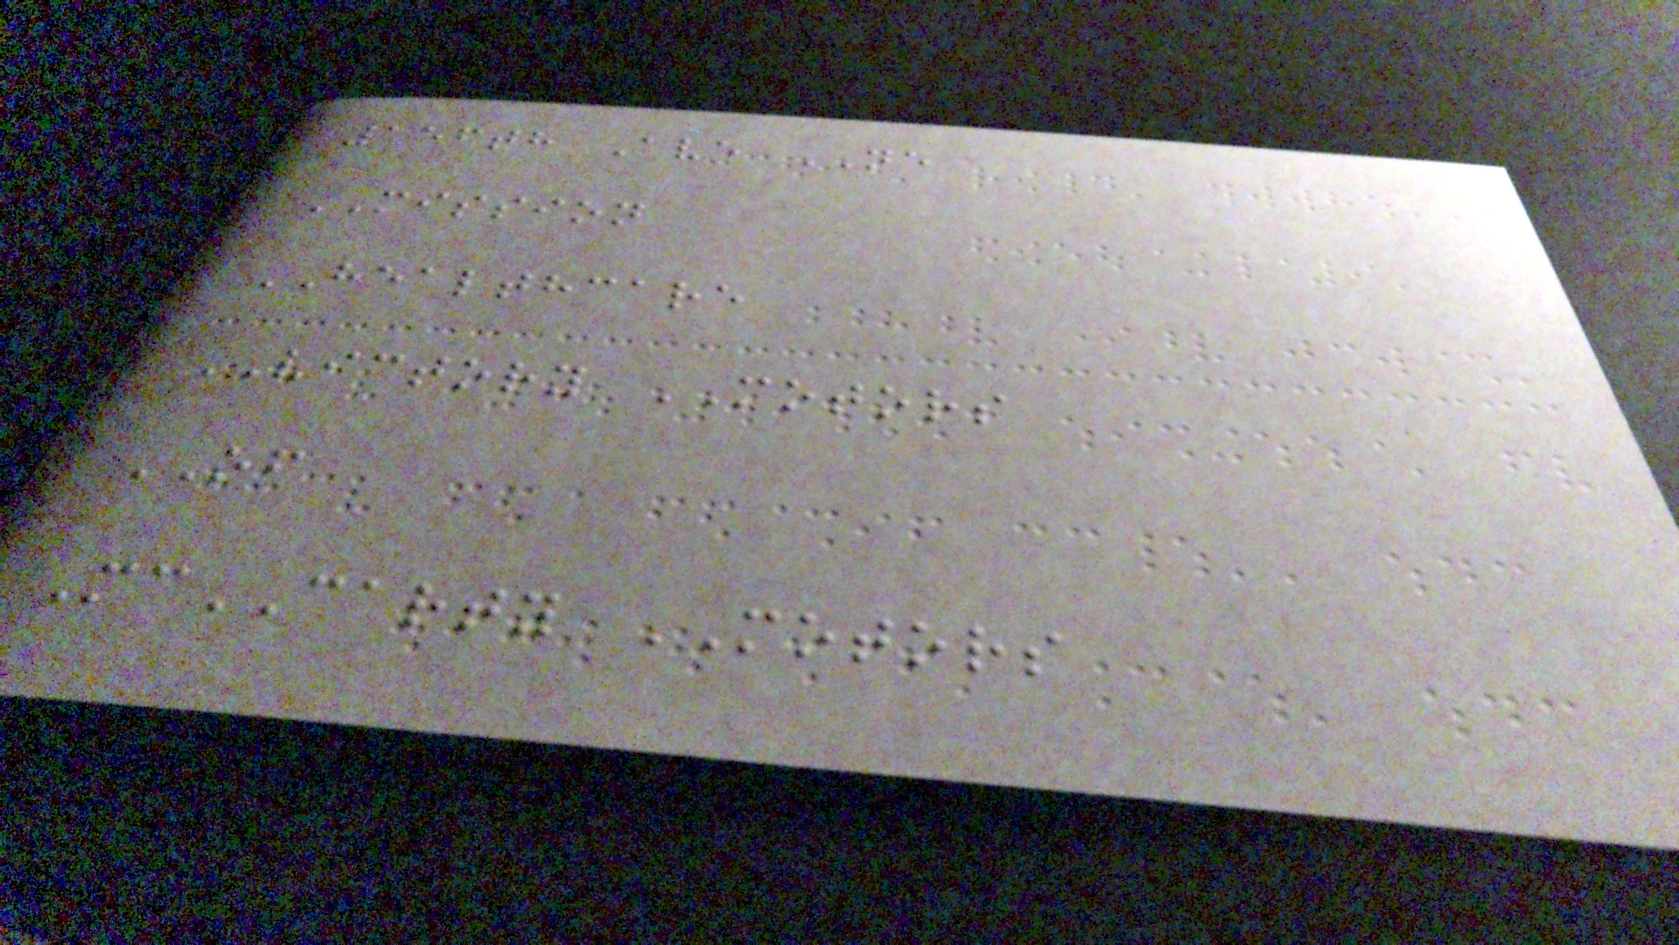156th Ave NE
MISSION
HEALTHCARE
VICTORY MOTORS
OF
McCARTY MOTORS
